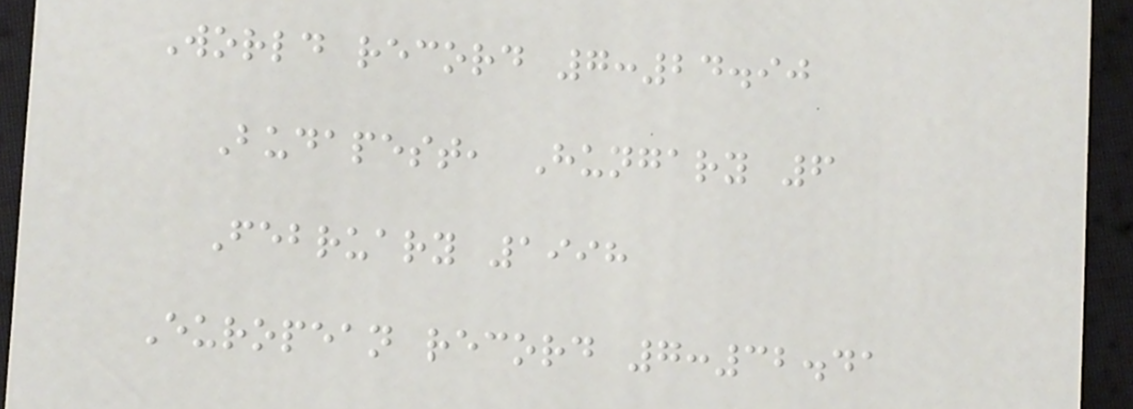World record 7:24.90
Budapest, Hungary 6
February 1998
European record 7:32.41
